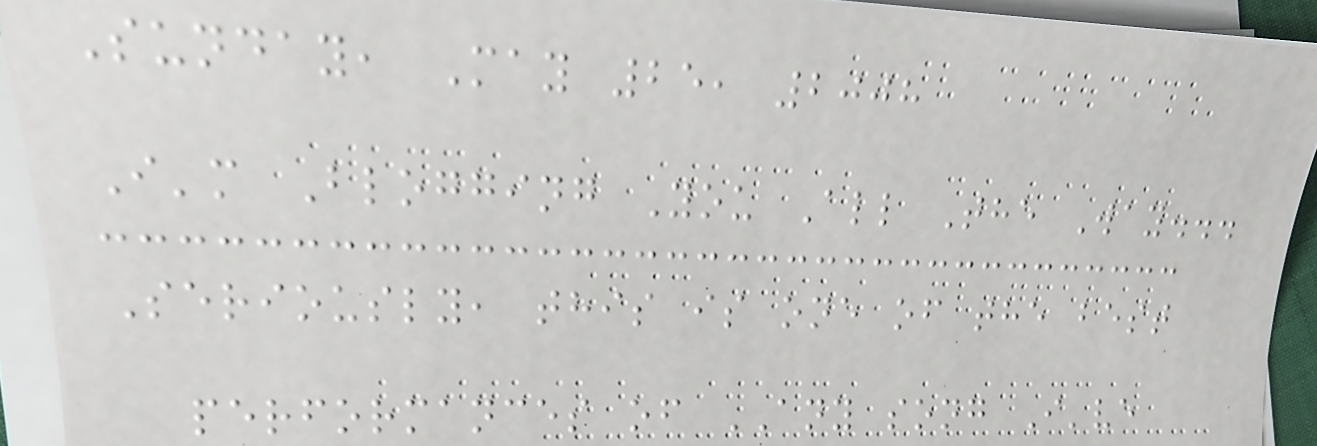Sunday, May 25, 2008
I'm Blogging You All The Way...
Seriously, this is one of the best
performances of ANY song I've
